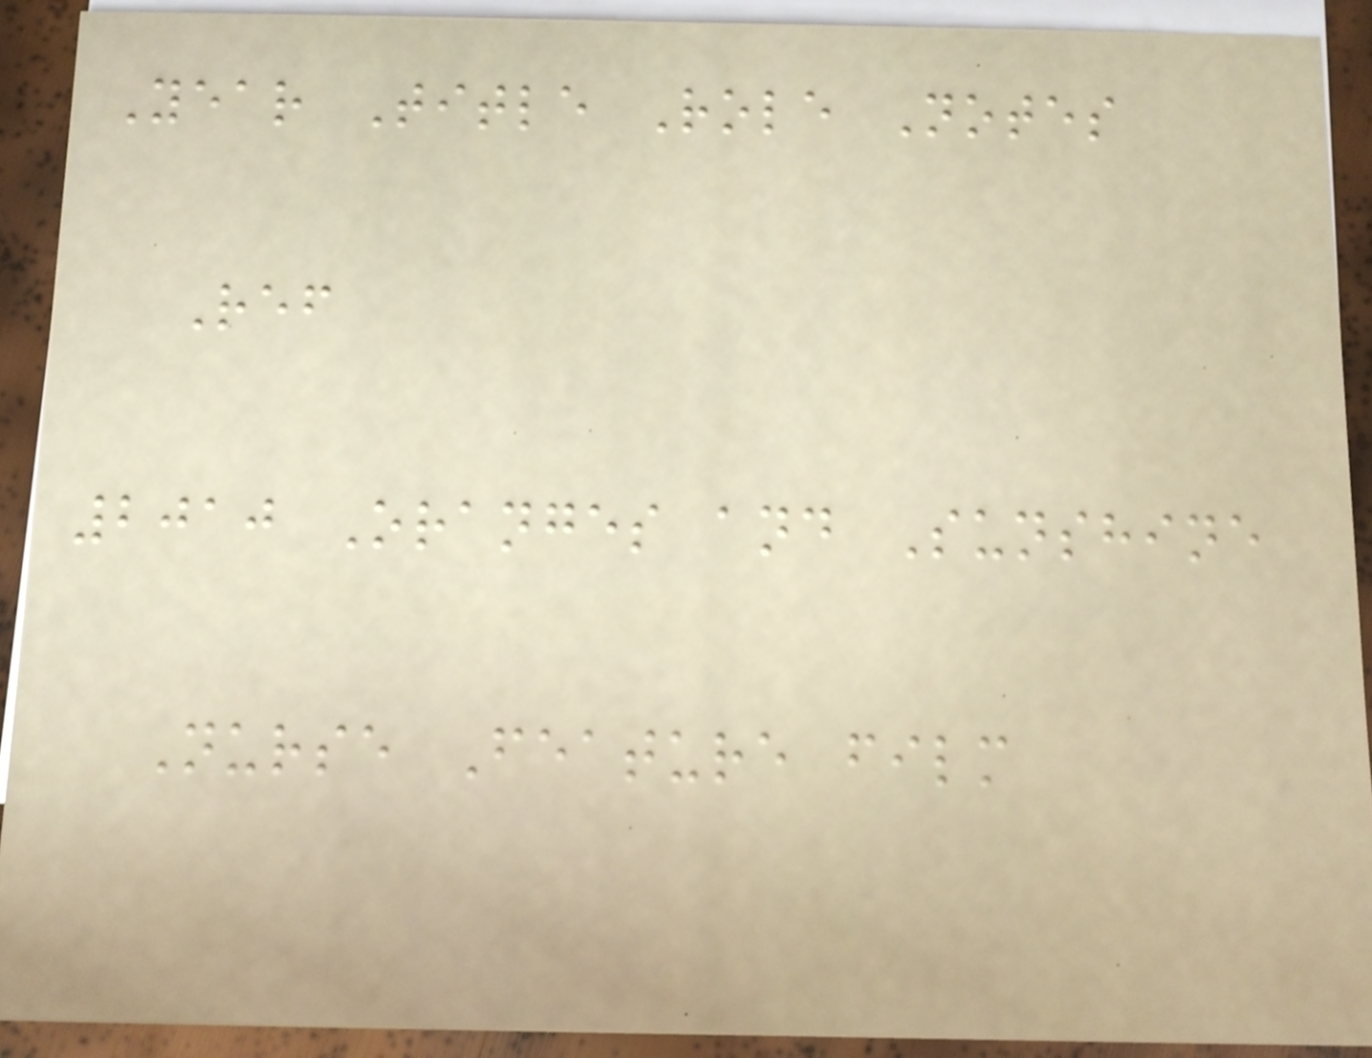Year Title Role Notes
Ref
2010 Oranges and Sunshine
Nurse Feature film
